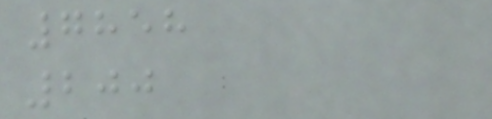7858
200
